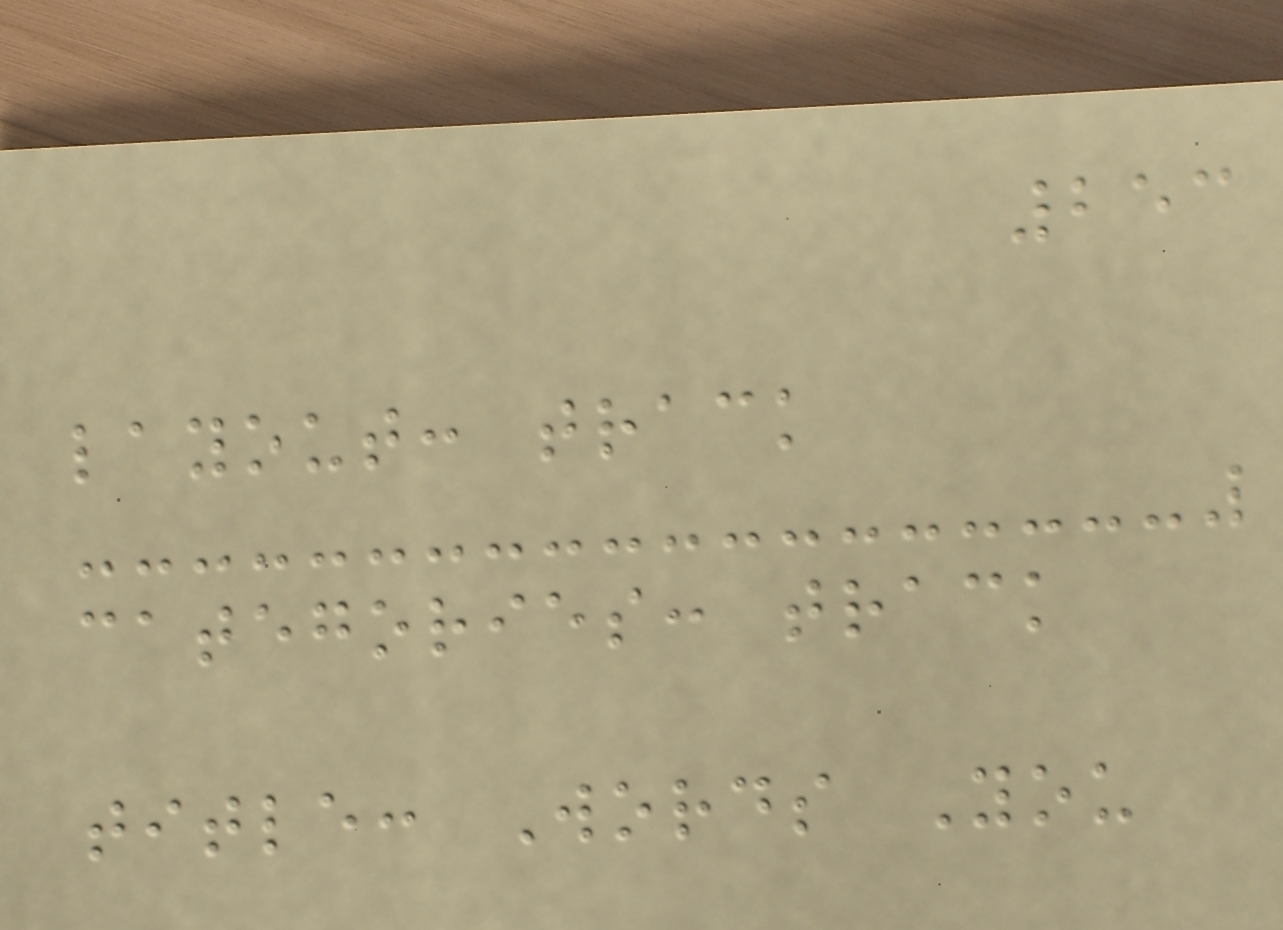253
layout: track
categories: track
title: Words You
